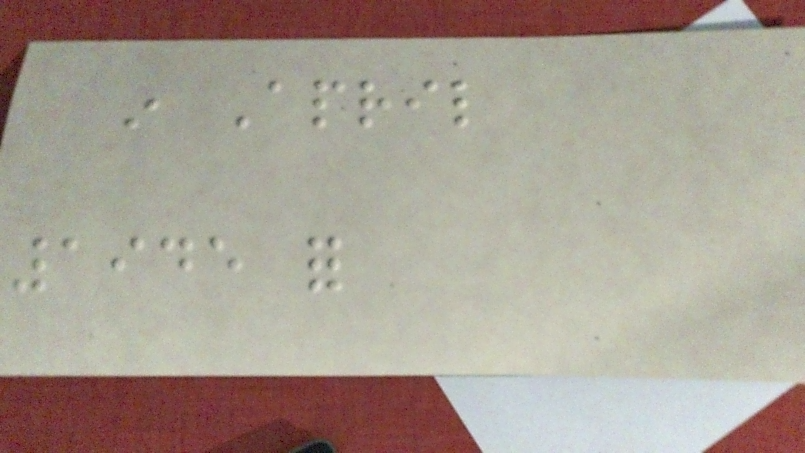in April
1945 for
